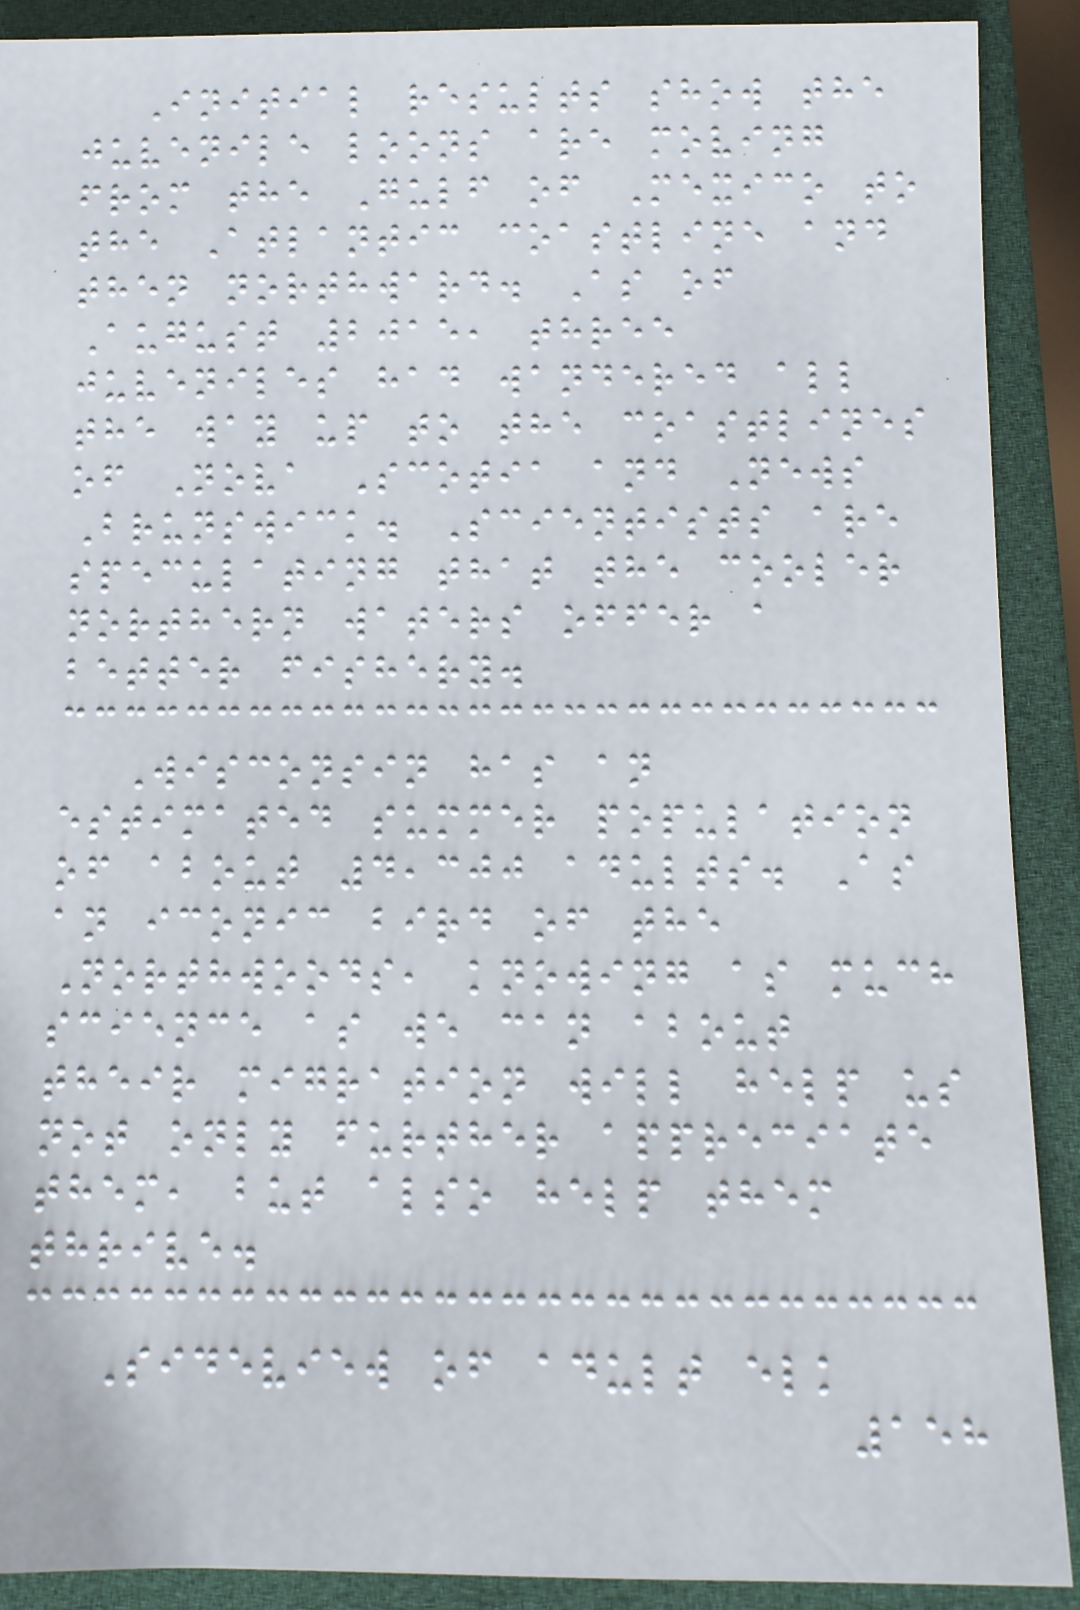Initial results show the
juvenile loons are moving
from the Gulf of Mexico to
the Atlantic coastline and
then northward. As of
August 2015, three
juveniles had wandered all
the way up to the coastlines
of Nova Scotia and News
Brunswick. Scientists are
speculating that the cooler
northern waters offer a
better fishery.
Wisconsin has an
estimated summer population
of about 4,300 adults. As
an iconic bird of the
Northwoods, knowing as much
science as we can about
their migration will help us
not only further appreciate
them, but also help them
thrive.
Sideview of adult elk
158
